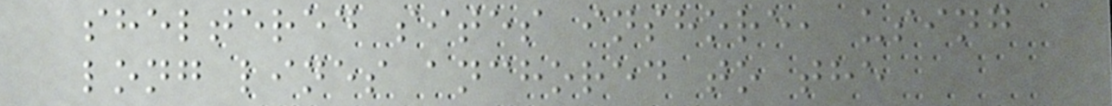sheltered sites inshore, using
long lines anchored to the
